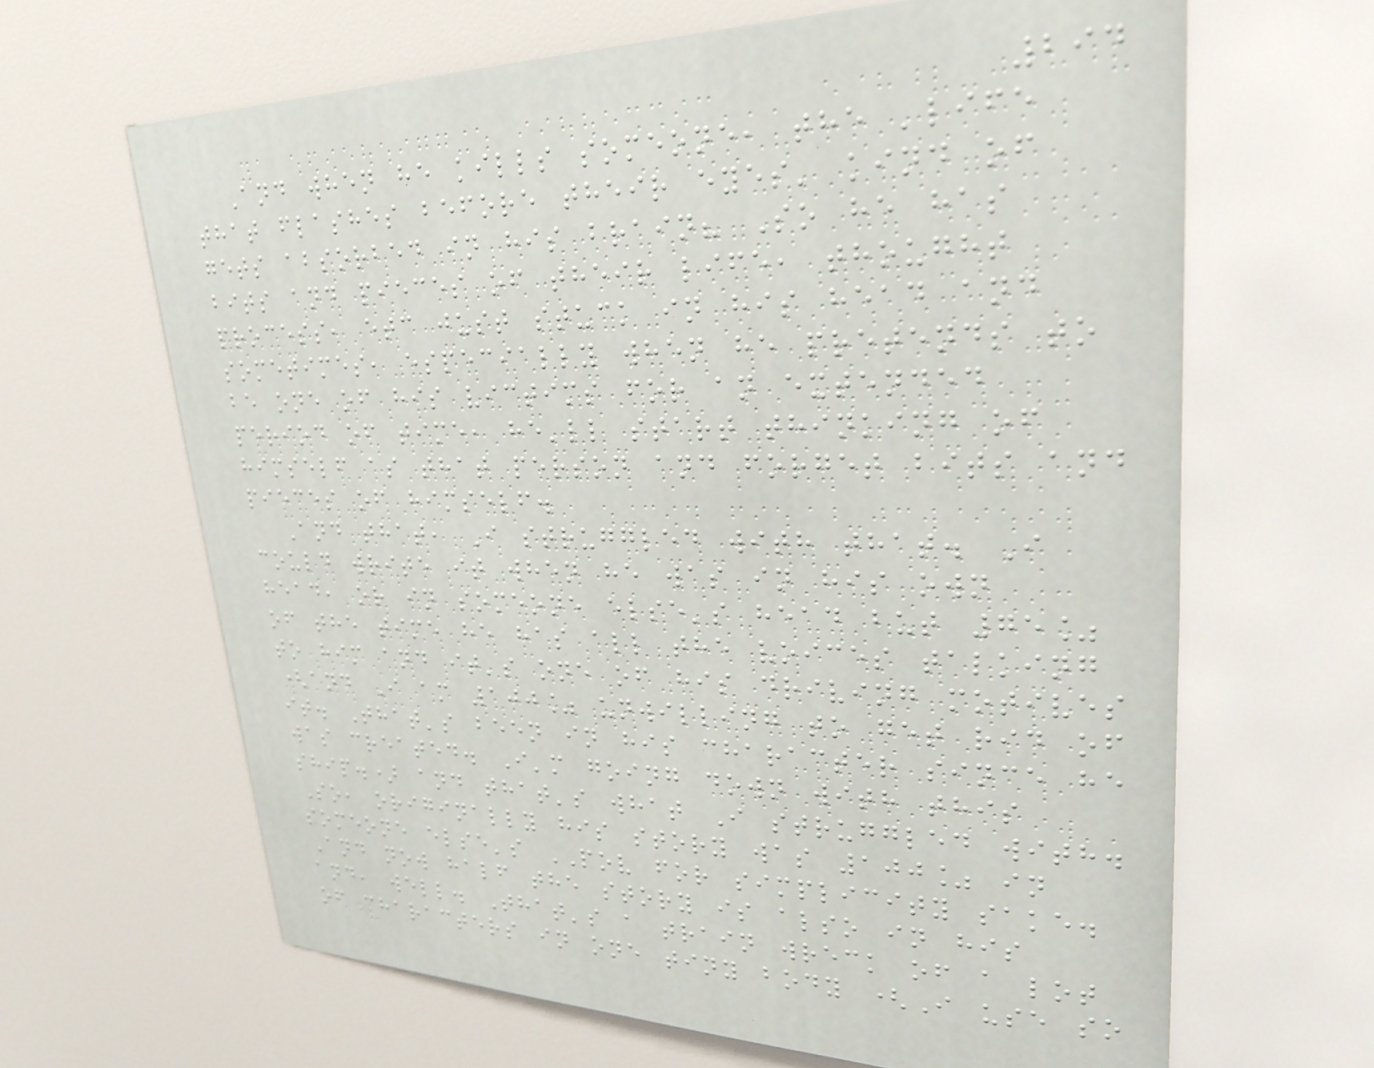294
And when he kills someone, the 'life
that flashes before their eyes' kind of
gets absorbed in his brain? So he has
bits and pieces of their life, thought
process, etc just stuck in his head and
sometimes, especially when he pretends to
be one of his victims for an extended
period of time, he'll start thinking of
himself as that person and forget bits and
pieces of himself.
And that, I struggled with that. I
could write it when he was in his own
head, or in someone else's head but 75%
of the time he has all the voices talking
to him and it's one of his driving motives
(and I am 100% unwilling to get rid of
it. That's been in his character since he
was created. I'm going down with this
ship.) and that's what I struggled with.
So, originally his story was 100% in
someone else's POV for simplicity sake.
And now half the story is also in his
and, well. That's a train wreck of a lot
of characters in one tiny body (I use so
